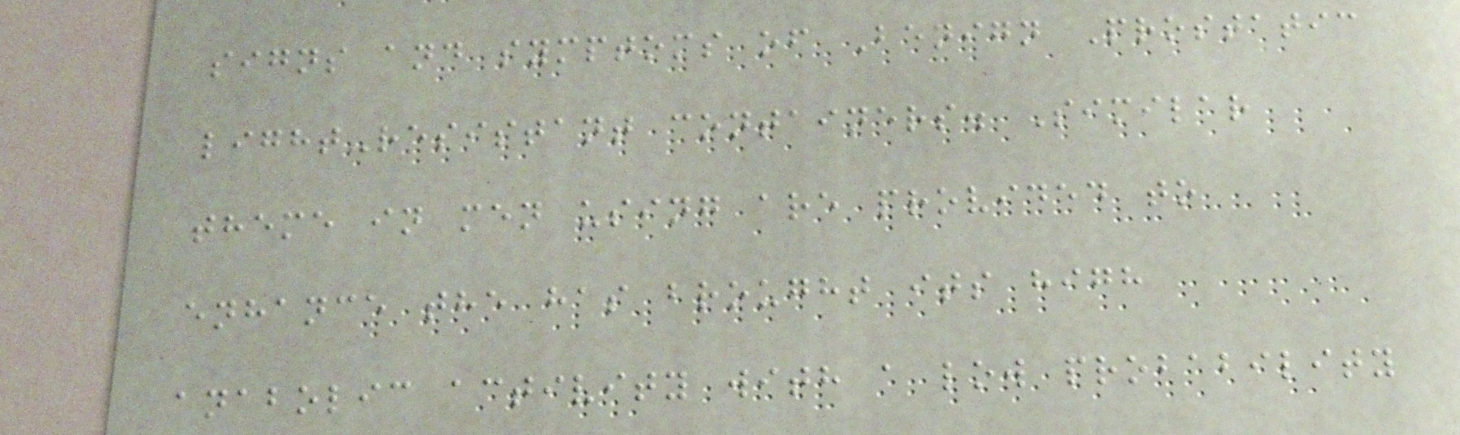signs and symptoms of Benign Prostatic
light-resistant containers. Similar
theme in men using are provided to
enhance the has brought its high
anabolic activity with a low probability
